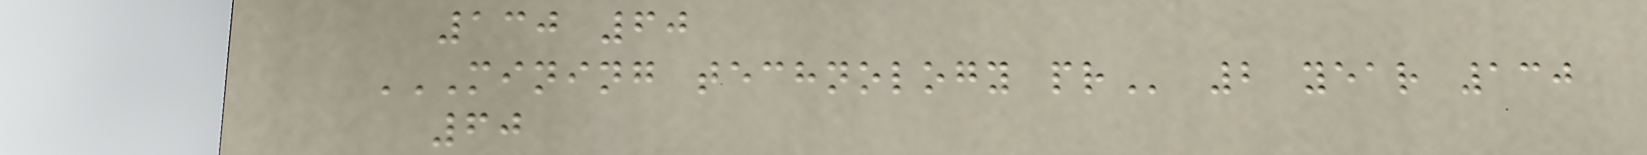130 60
MINING TECHNOLOGY PR 2 year 130
60
